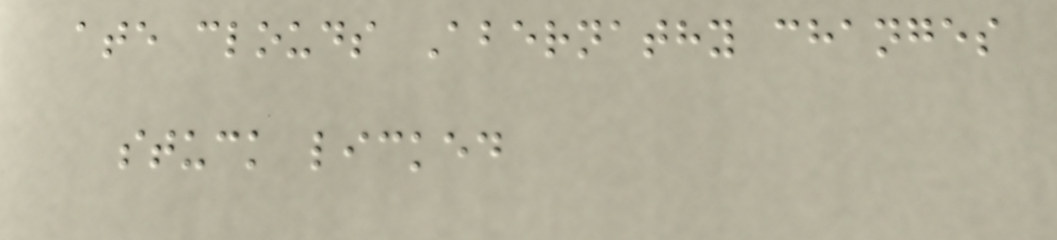ate clouds Abernathy changes
stuck licked
